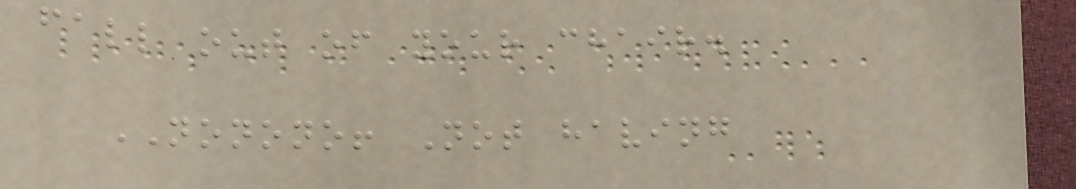fall out of your chair.
NONONO! Not having
